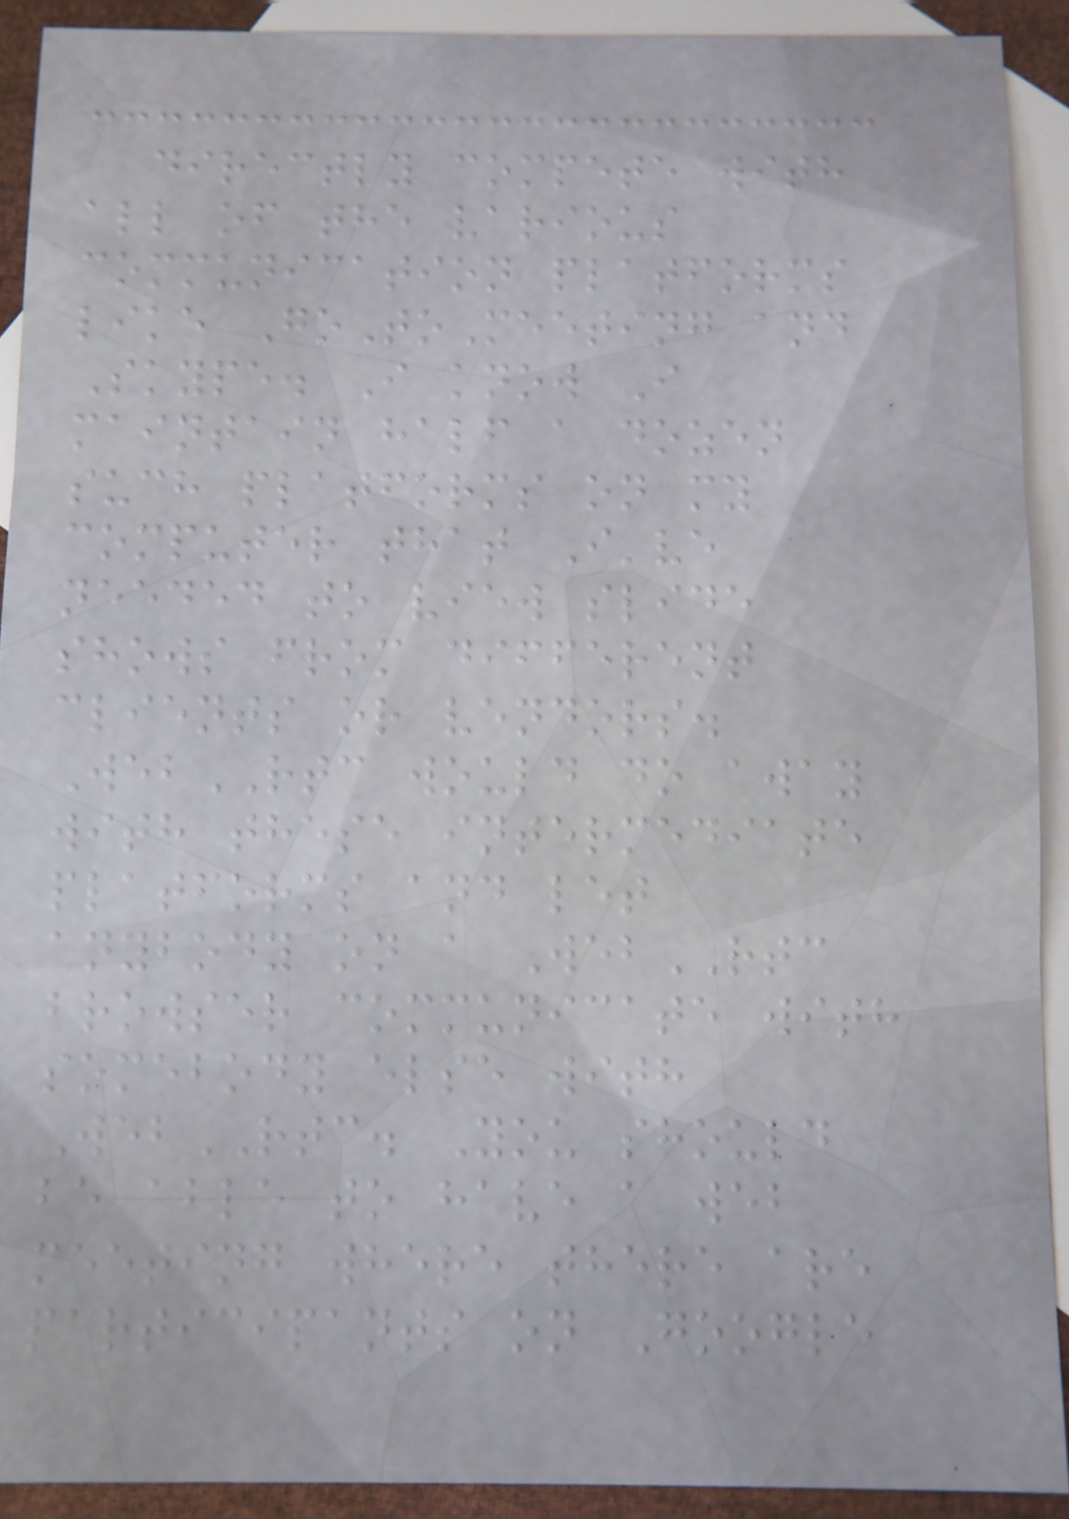directly compete with
all of the various
communication platforms
like GoToMeeting and
Skype. I know I
maintain half a dozen
such platforms on my
computer that I've
needed to view slide
shows from different
clients or vendors.
WebRTC would do away
with these intermediate
platforms and let
anybody on a WebRTC
browser communicate with
somebody else with
WebRTC. You should
be able to have a web
meeting where there are
participants on Google
